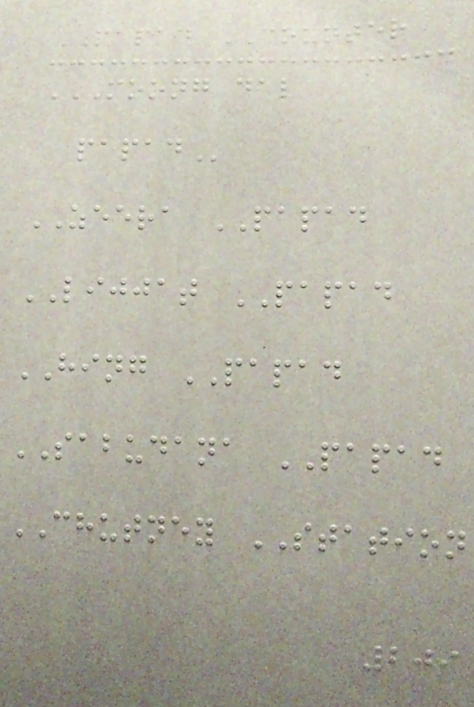PAPAD COUNTER
MOONG DAL
PAPAD
ZEERA PAPAD
LIJJAT PAPAD
HING PAPAD
SABUDANA PAPAD
CHUTNEY STATION
209
